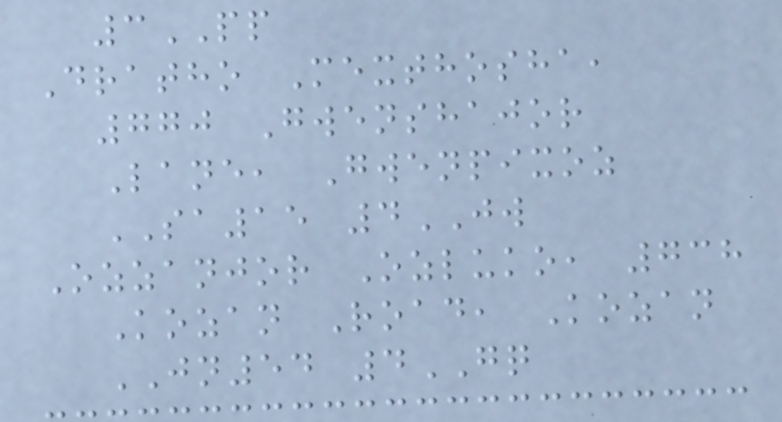3PP
Dratho Mexthosha,
770 Gwenshajor
Lane, Gwenpixoz
SA15 4JW
Ozzanjor Ozluko, 738
Kozan Road, Kozan
JN54 4GQ
